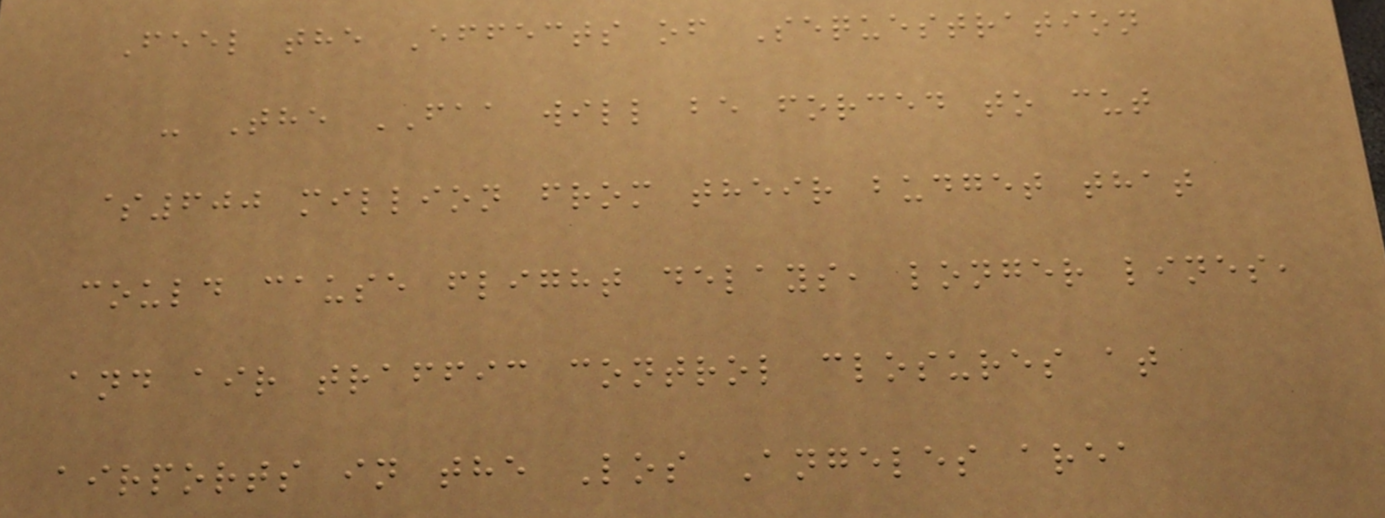Feel the Effects of Sequestration
- The FAA will be forced to cut
$600 million from their budget that
could cause flight delays, longer lines,
and air traffic control closures at
airports in the Los Angeles area
